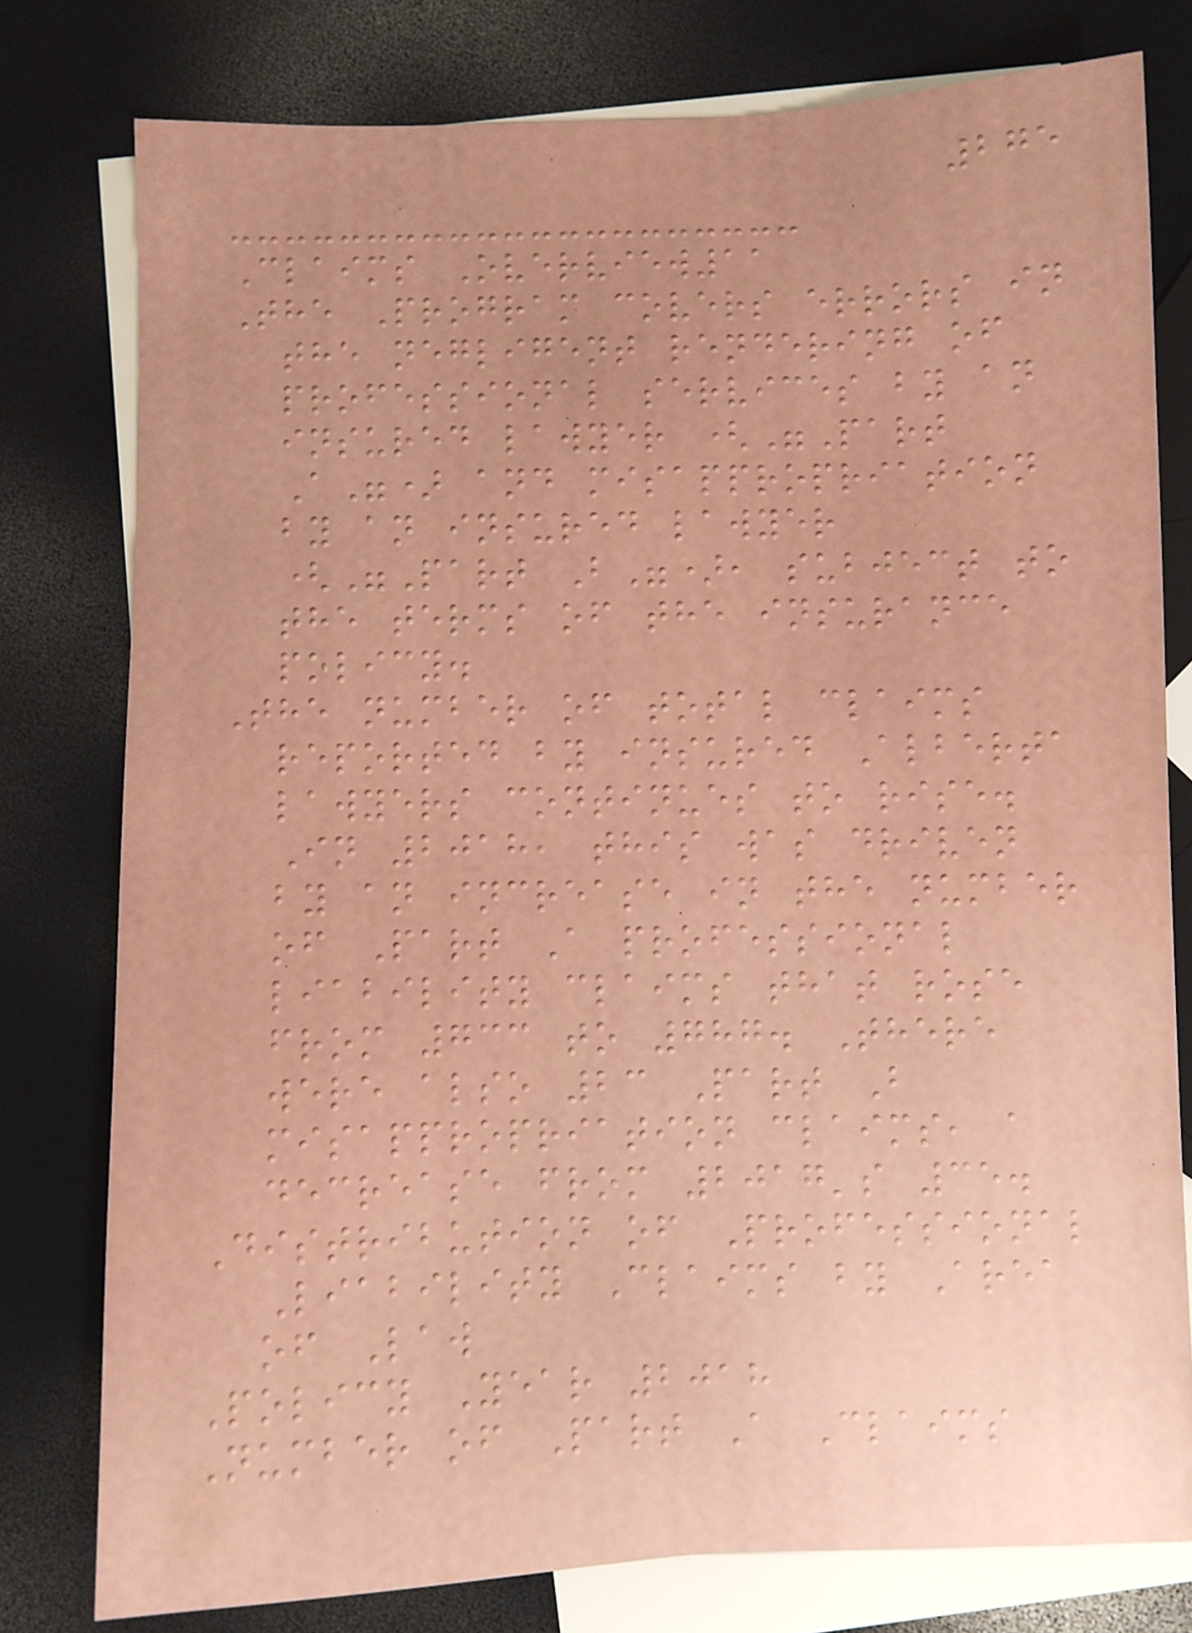275
Claims Overview11
The Program covers errors in
the negligent rendering of
professional services by an
insured lawyer ("Part
A") and misappropriation
by an insured lawyer
("Part B"), subject to
the terms of the insurance
policy.
The number of total claims
reported by insured Alberta
lawyers continues to rise.
In 2018, this was driven
by an increase in the number
of Part A professional
liability claims that rose
from 733 to 787. There
were also 23 Part B
misappropriation claims, a
decrease from 2017's 35.
Distribution of Professional
Liability Claims by Area
of Law
Policy Year 2018
Number of Part A Claims
